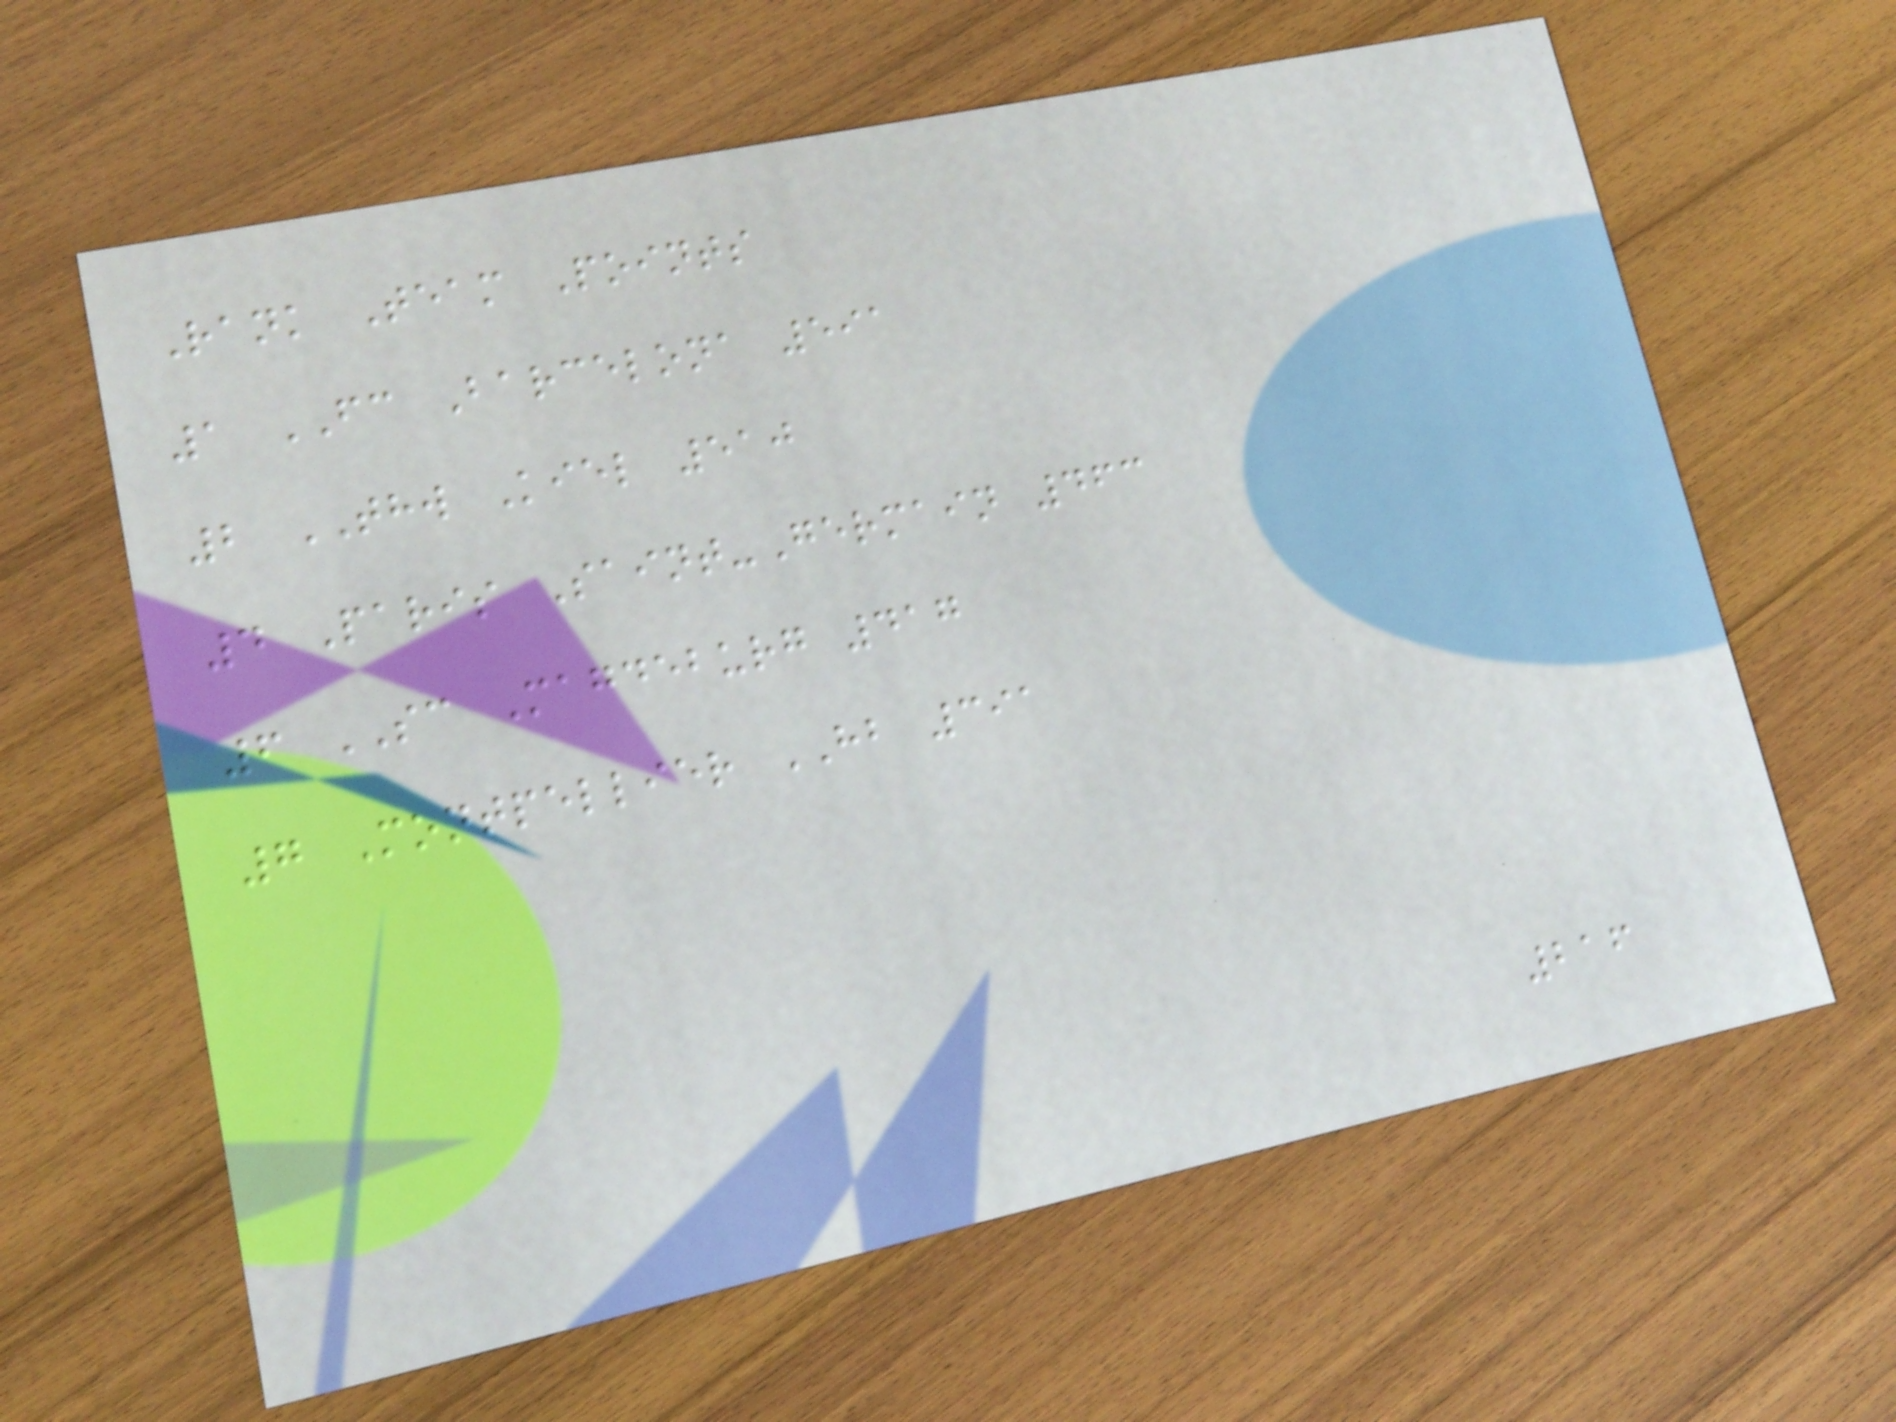Rank Team Points
1 FC Barcelona 591
2 THW Kiel 510
4 Paris Saint-Germain 463
6 SC Magdeburg 417
7 Montpellier HB 391
216
